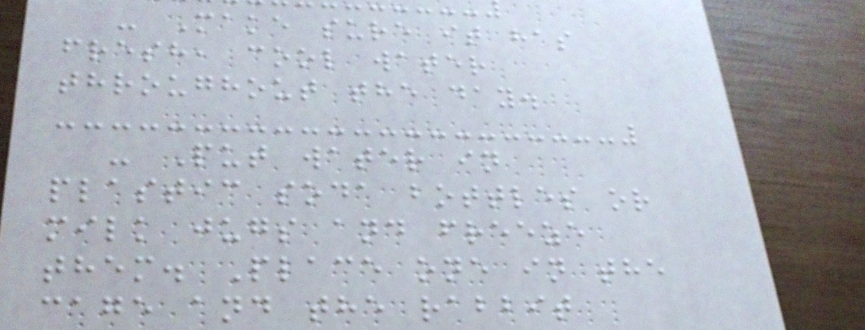- Make sure it has
fresh, cool water
throughout the day.
- Put water in
plastic soda bottles or
milk jugs and freeze
them. Place one in the
cage and the rabbit
